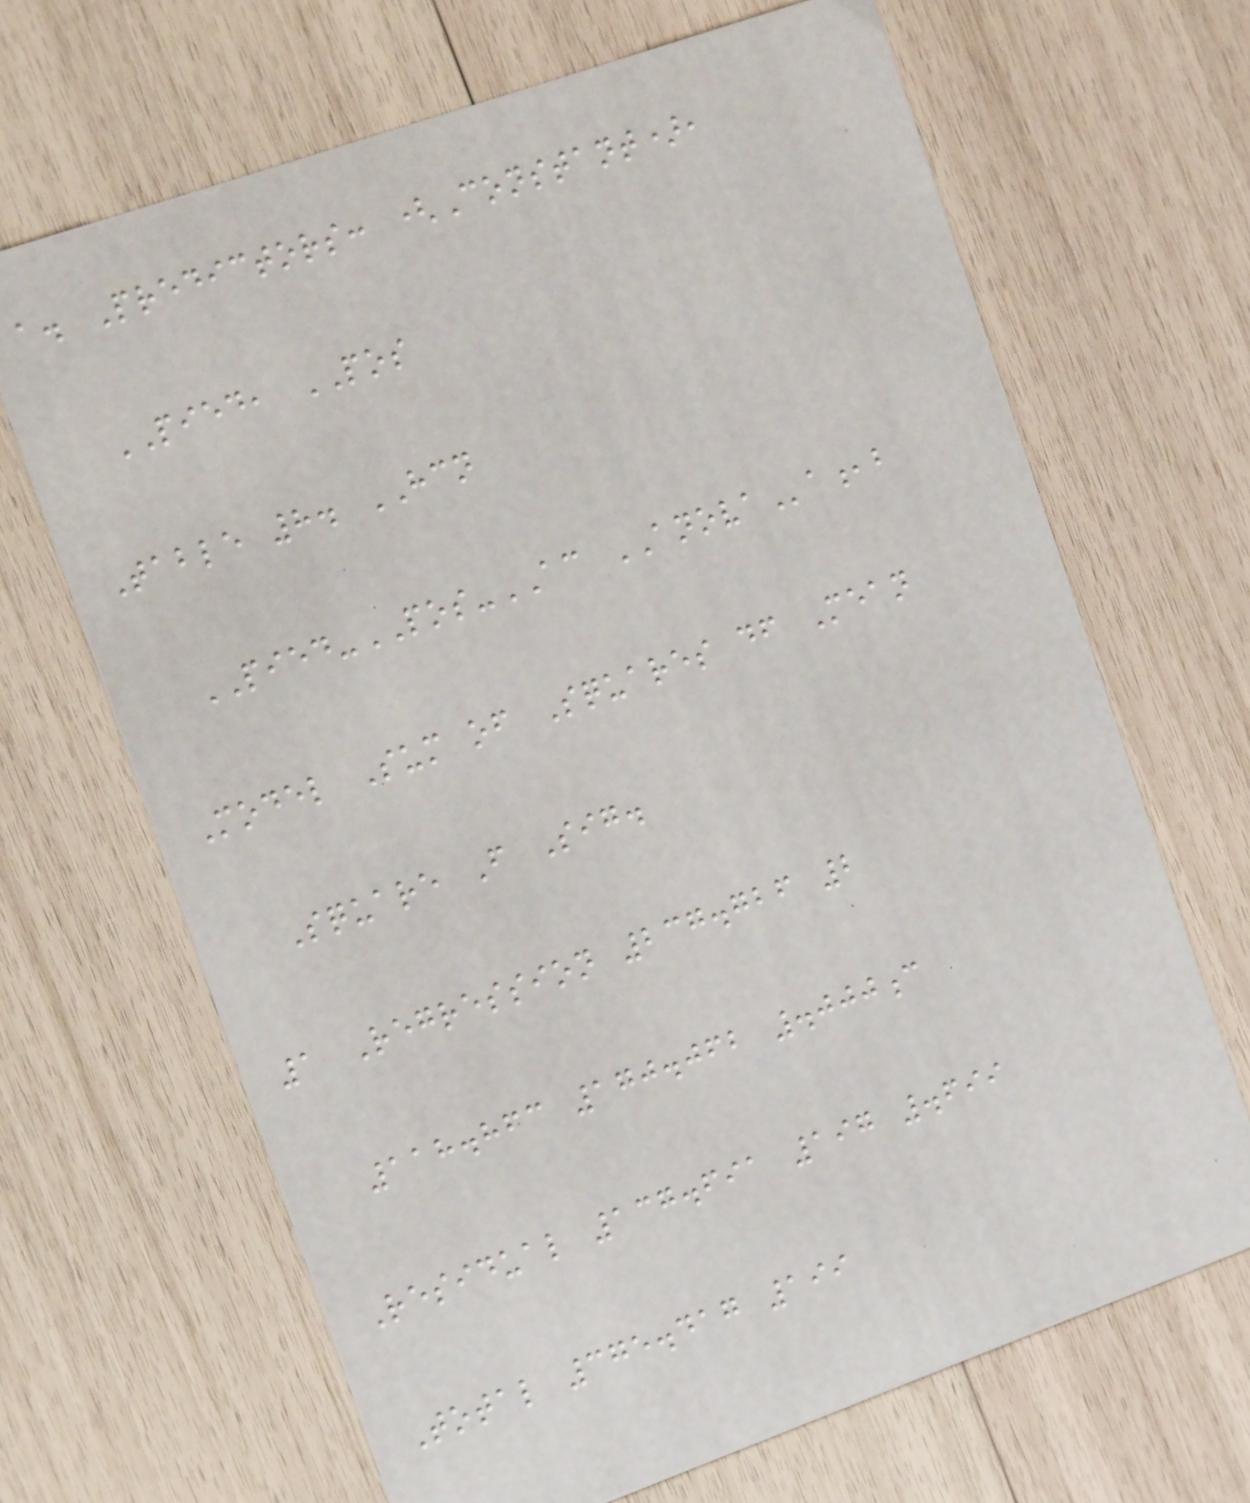a. Predictors: (Constant),
PIED, POS
Table 8. HCN
PIED-POS-AC ANOVAa,b
Model Sum of Squares df Mean
Square F Sig.
1 Regression 237.726 2
118.863 170.062 .000c
Residual 137.691 197 .699
Total 375.417 199
